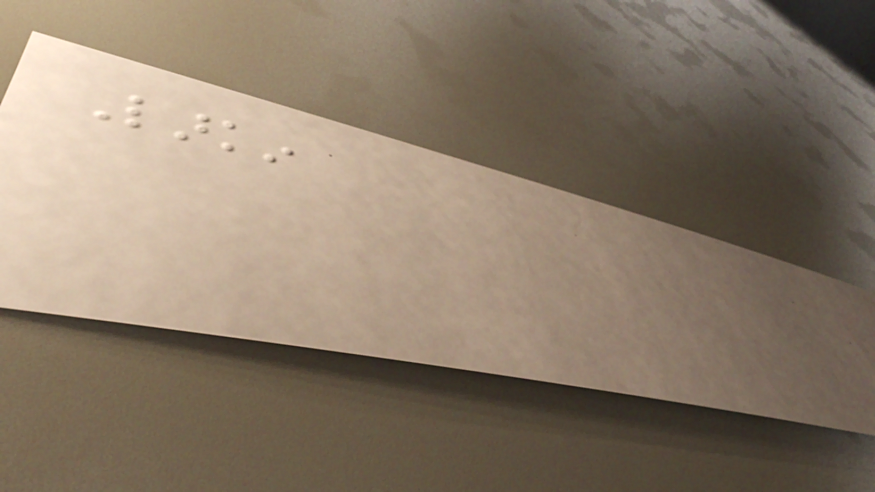Larkin
